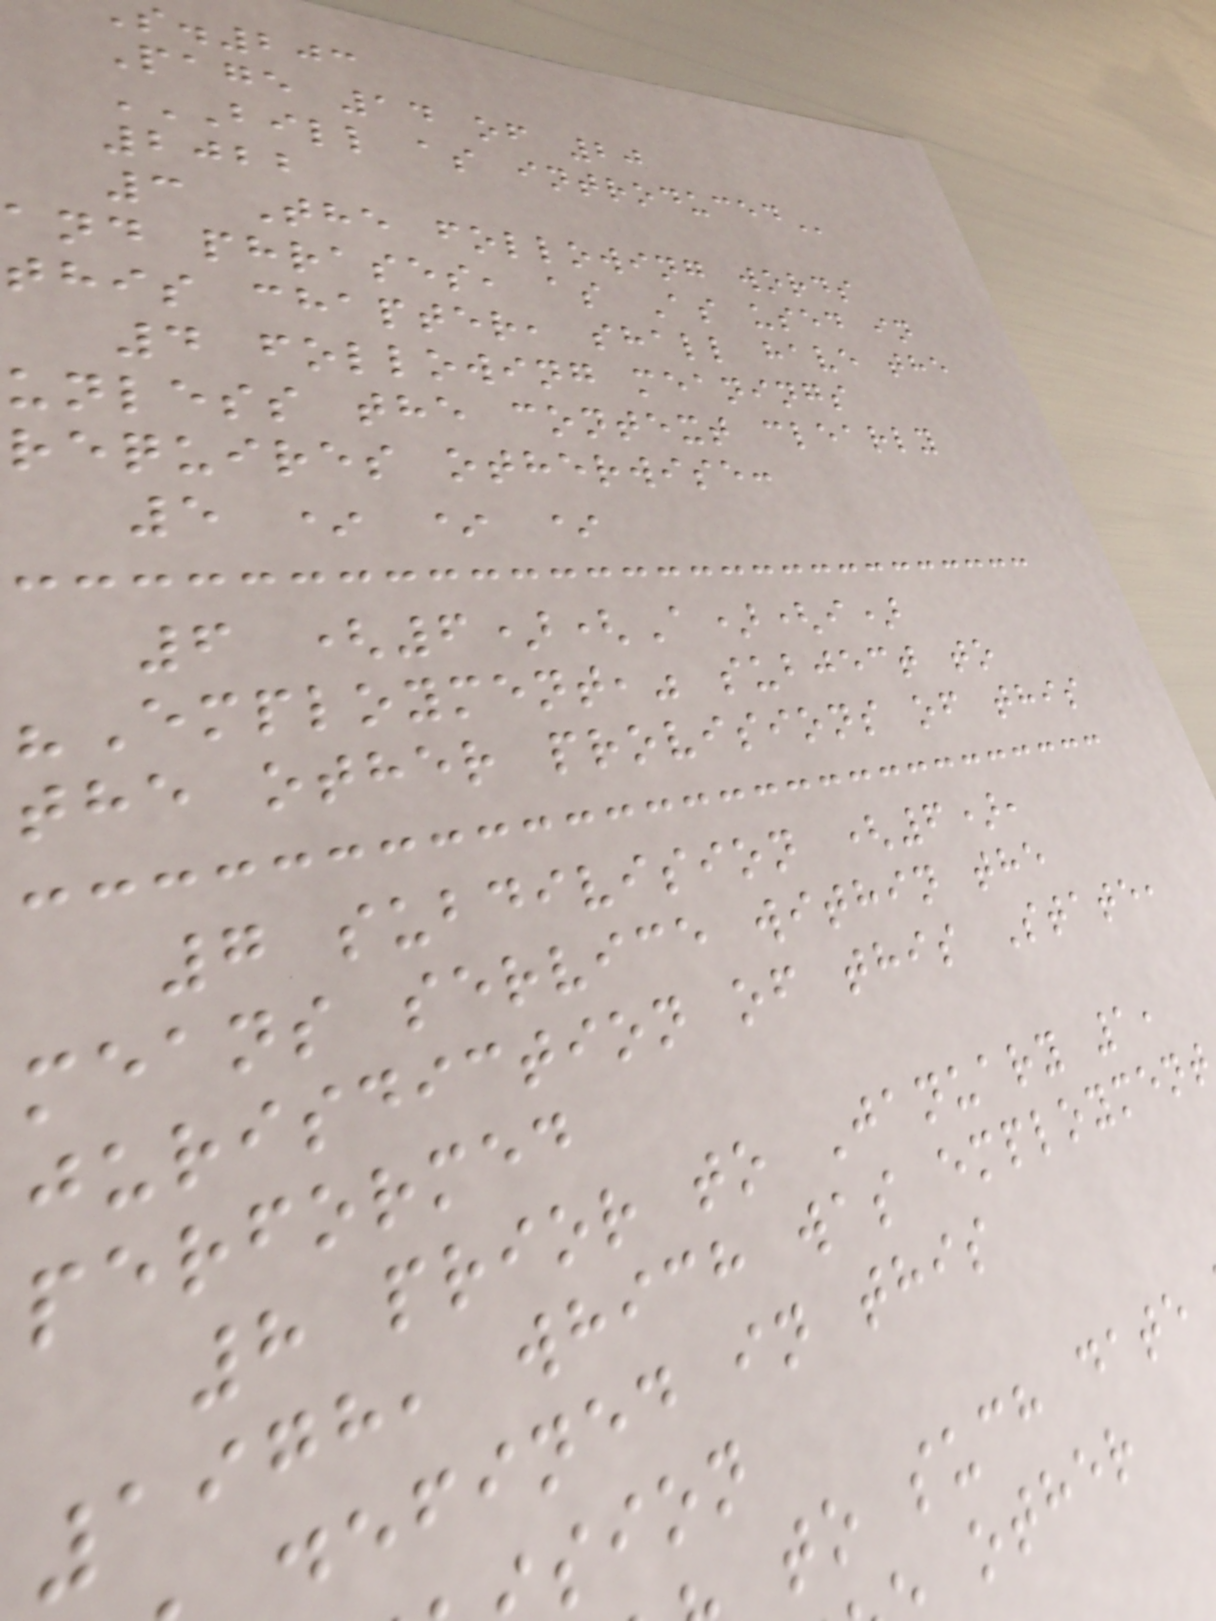s.203
Page 14 of 20
BILL AS INTRODUCED
2022
3 The following words
and phrases, as As used in
this chapter, shall have the
4 following meanings
unless the context clearly
requires otherwise:
5 * * *
6 (6)(A)(i)
"Employment," subject to
the other provisions of this
7 subdivision (6),
means service within the
jurisdiction of this State,
performed
8 prior to January 1,
1978, which was employment
efined in this
sion
to such date
other
